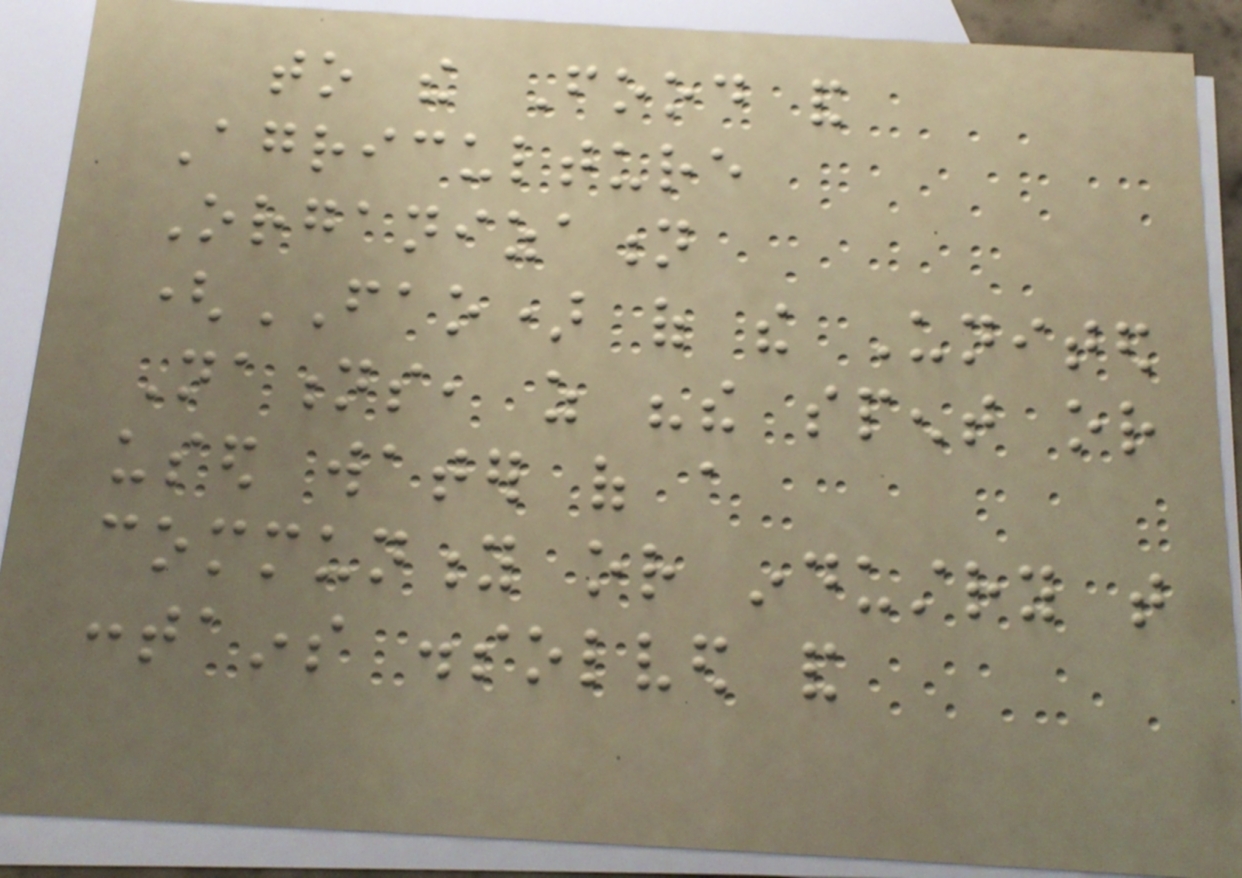to the Food and
Agriculture
Organization
(FAO) of the United
Nations, as "the spent or
used water of a
community or industry that
contains dissolved and
